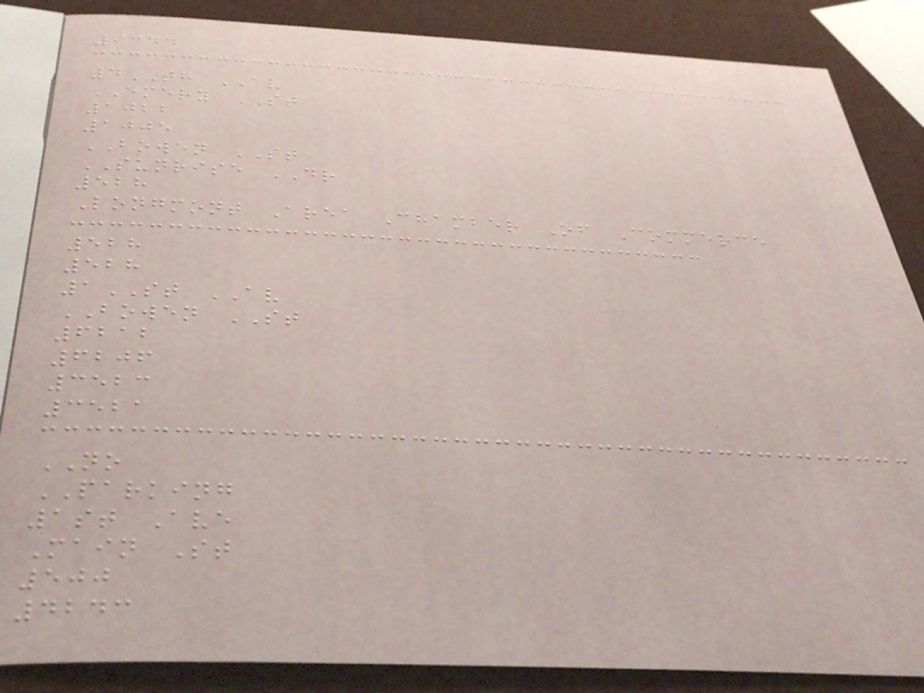9344
4TH AV
EMERY ST
1022
1005
BOWEN ST
SUNRISE DR
528
Longmont Area Chamber Of Commerce
528
528
1ST AV
BOWEN ST
6212
6206
3523
3521
NO
PARKING
1st Ave
Main St
500
4243
